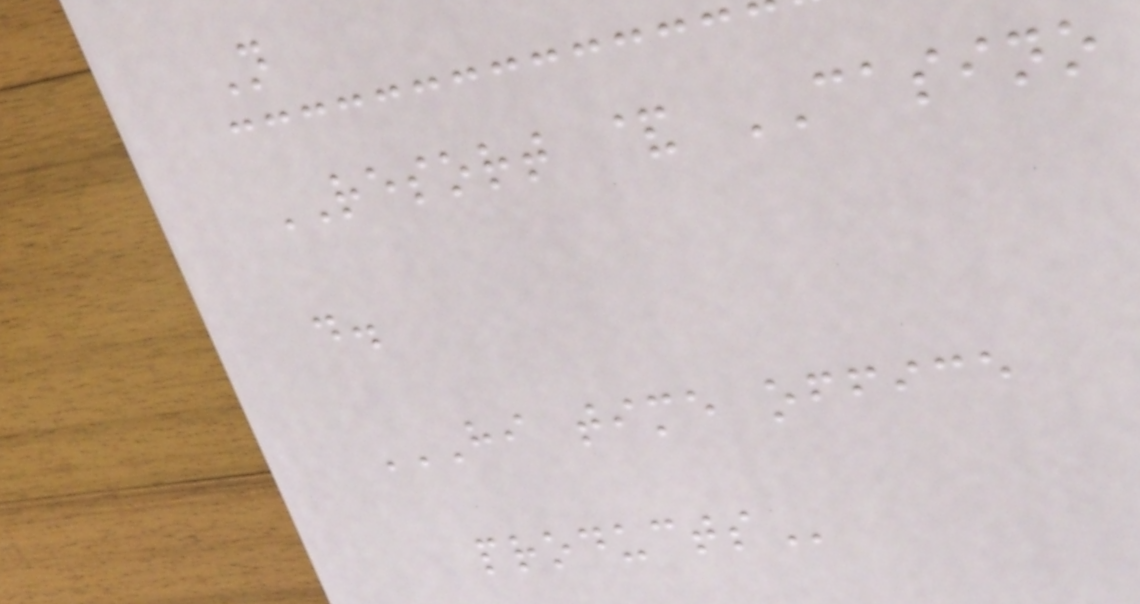N
RESORT & CASINO
d.
HI TIME OFFICE
PRODUCTS
